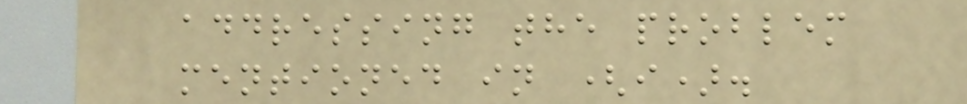addressing the problem
mentioned in (i).
